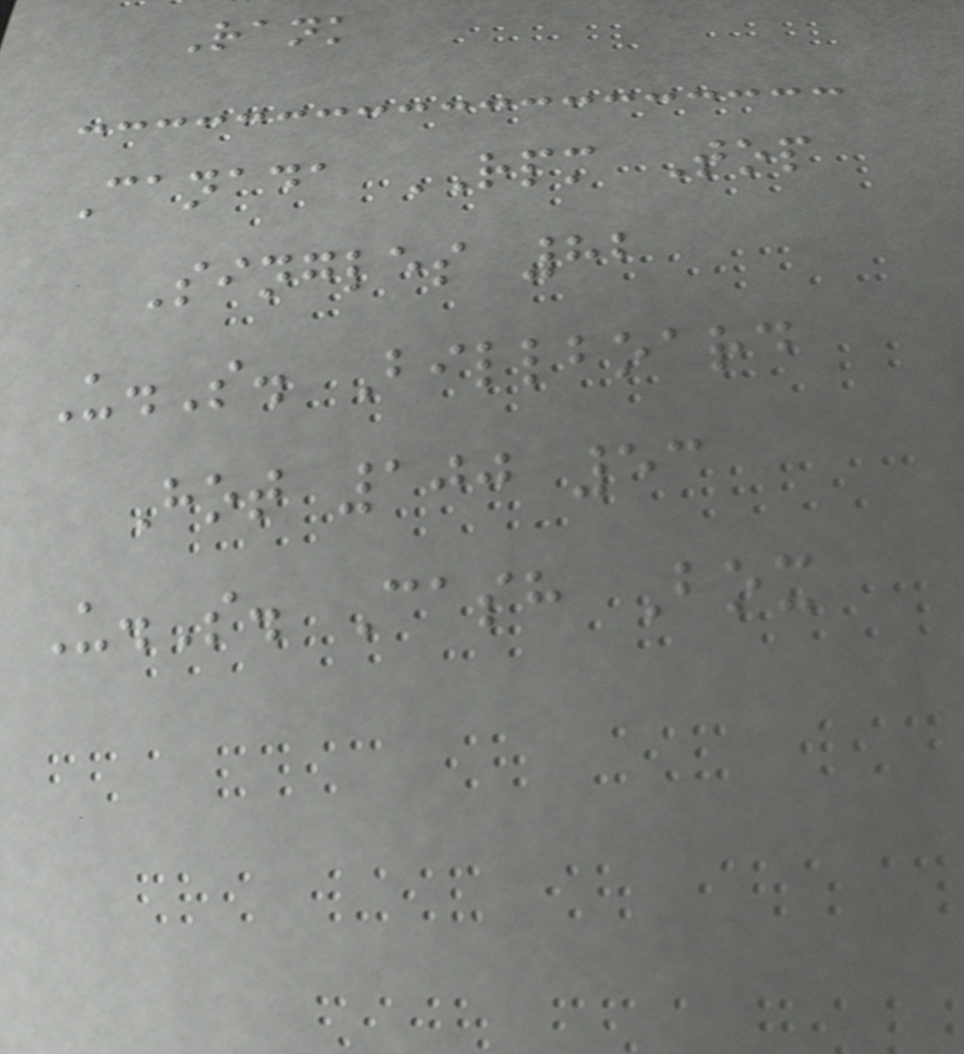Rank
Canada RPM Top
Singles 82
U.S. Billboard
Hot 100 53
U.S. Cash Box
